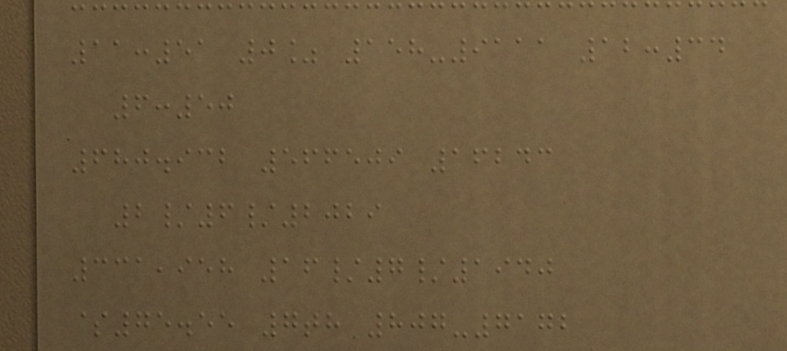11:51 0% 158-9111 12:34
6:50
680.932 566509 16243
2/6/2029
331,958 16/7/1940
$75.55 7th 807-7172
